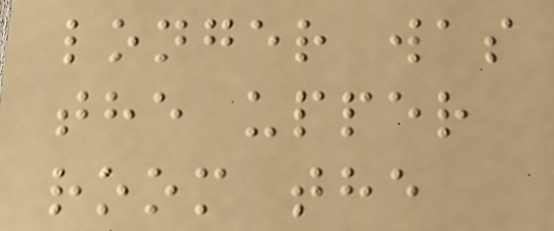longer was
the upper
room the
